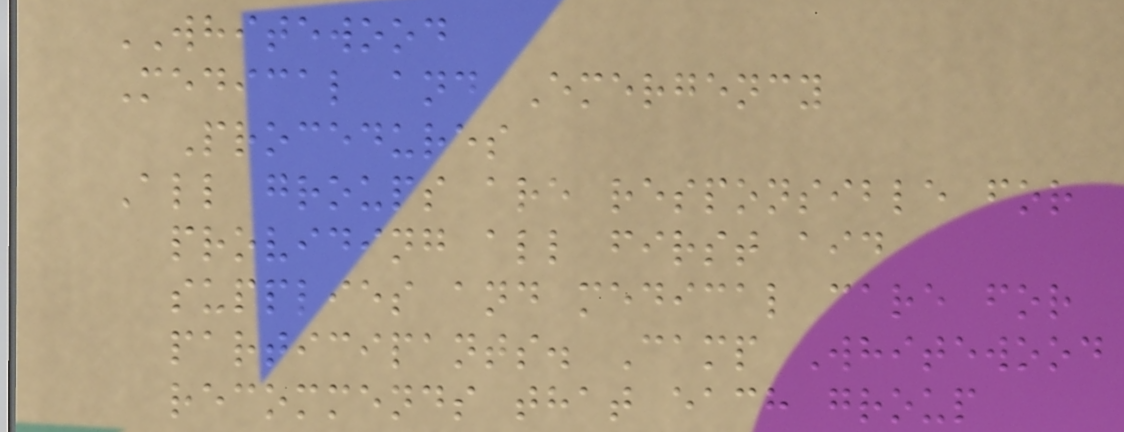WHITEWOOD
Medical and Emergency
Procedures
All groups are responsible for
providing all first aid
supplies and medical care for
participants. Camp Whitewood
recommends that each group
